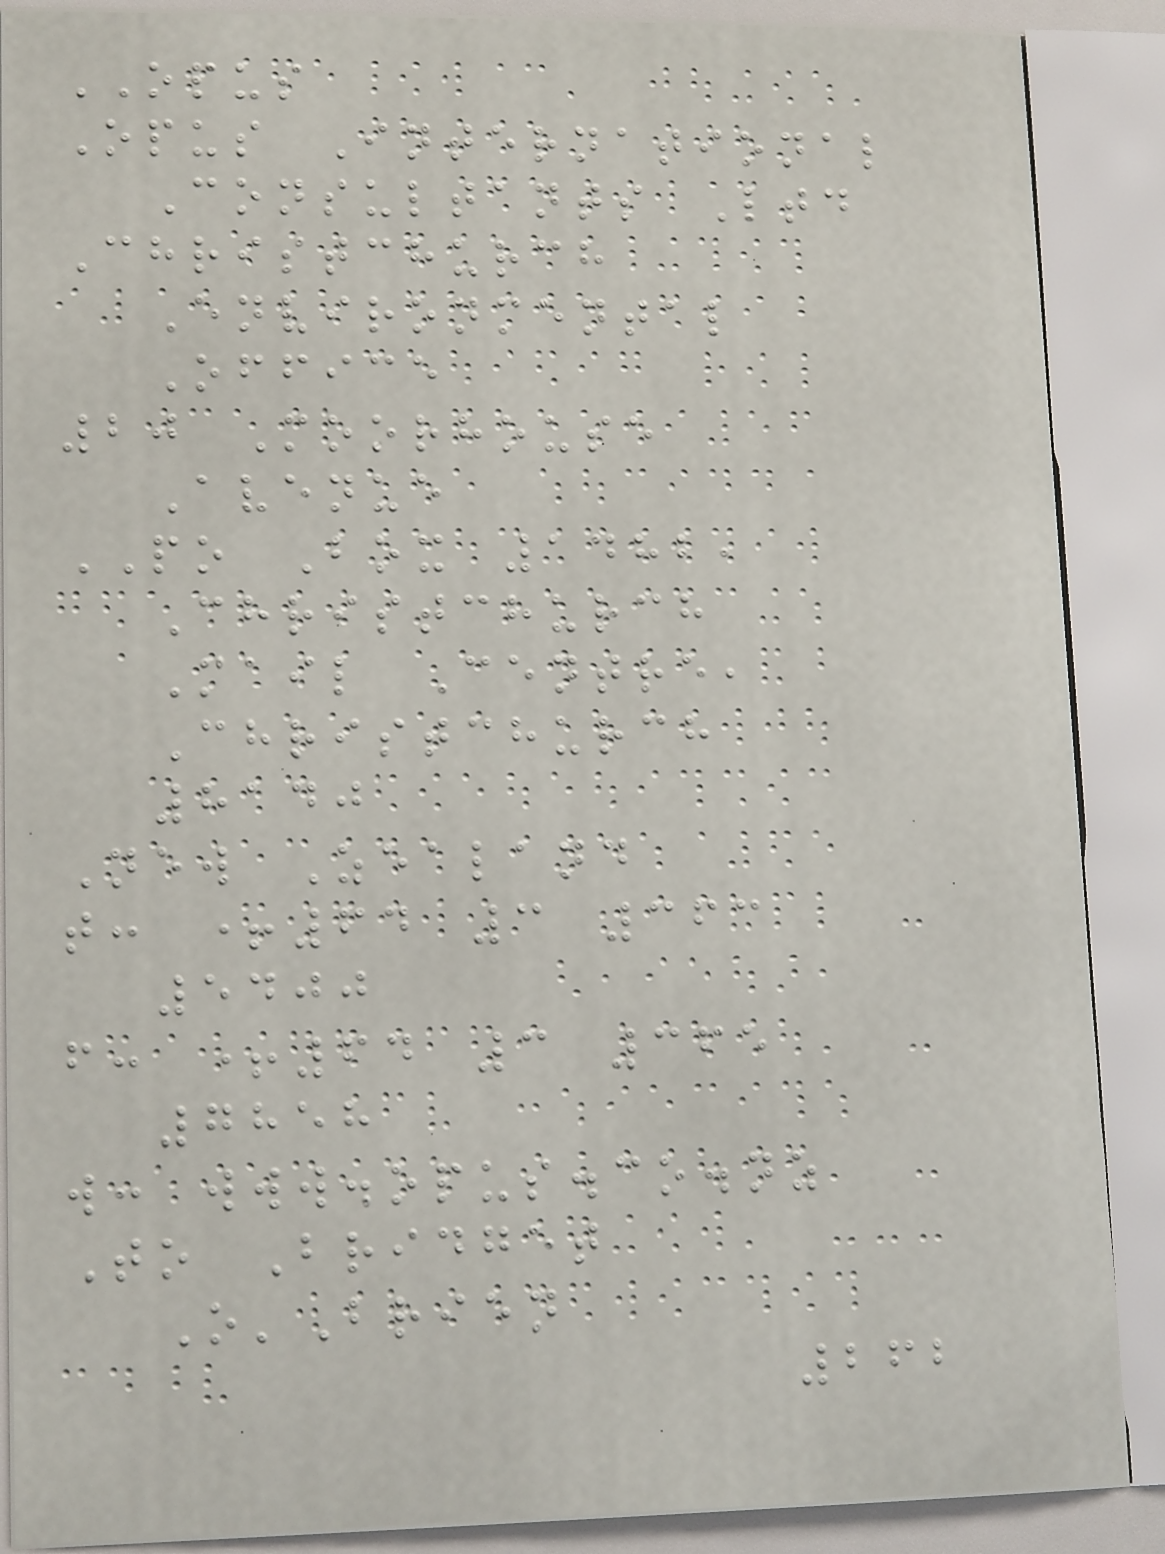OPUS
Opus International
Consultants Ltd
Christchurch
Environmental
Office
20 Moorhouse
Avenue
PO Box 1482,
Christchurch
Mail Centre,
Christchurch
8140
New Zealand
t: +64 3 363
5400
f: +64 3 365
7858
w: www.opus.co.nz
To Bridget
O'Brien
262
